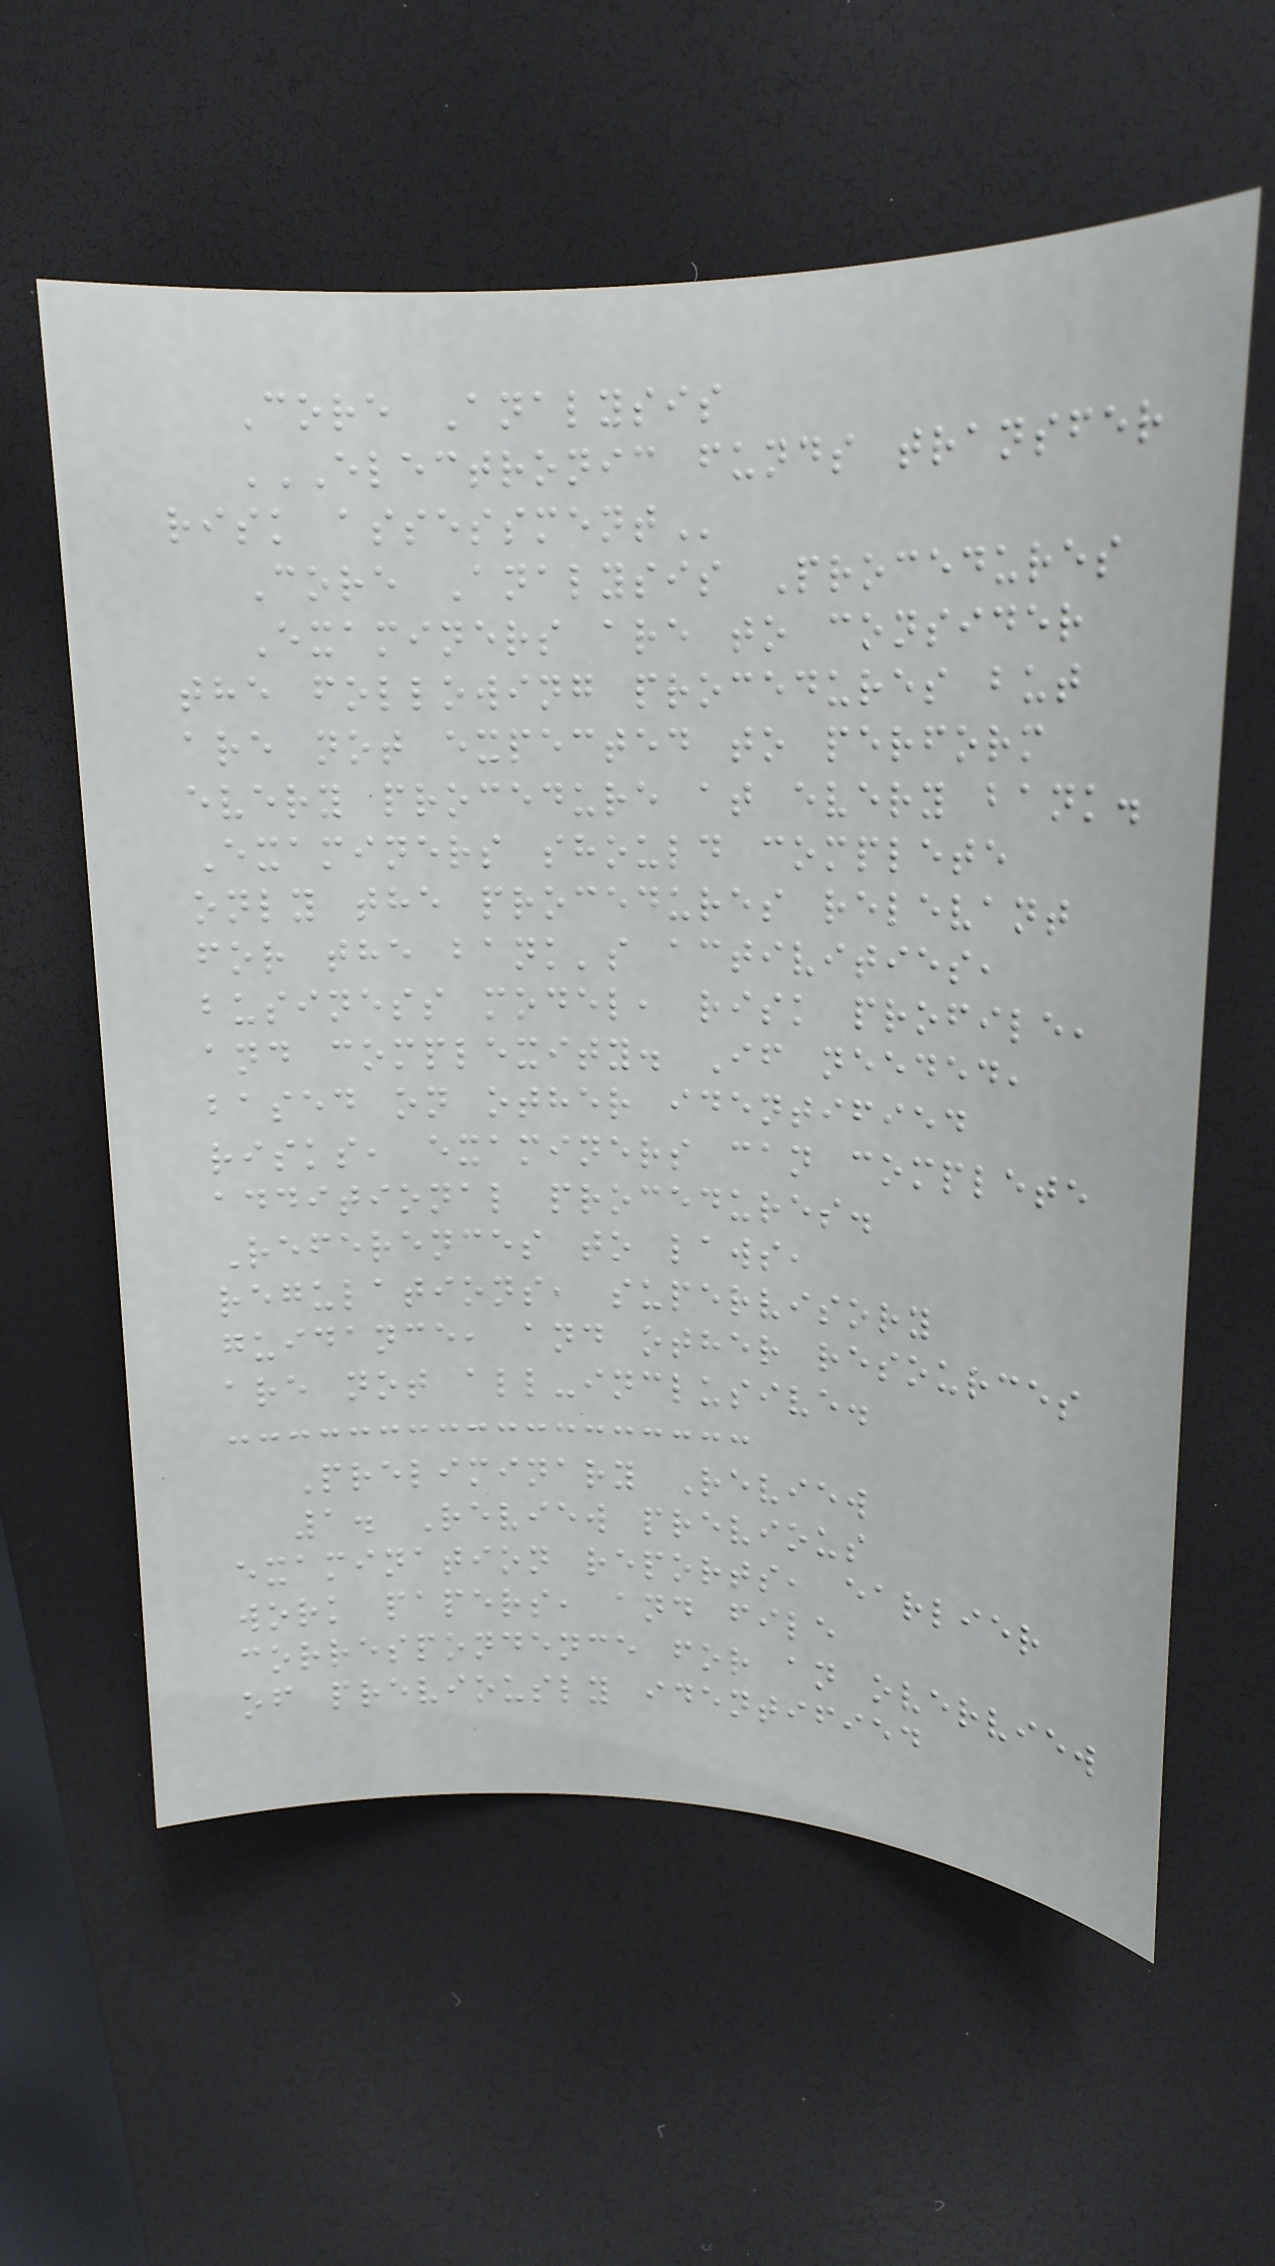Core Analysis
ELECTRONIC FUNDS TRANSFER
RISK ASSESSMENT
Core Analysis Procedures
Examiners are to consider
the following procedures but
are not expected to perform
every procedure at every bank.
Examiners should complete
only the procedures relevant
for the bank's activities,
business model, risk profile,
and complexity. If needed,
based on other identified
risks, examiners can complete
additional procedures.
References to laws,
regulations, supervisory
guidance, and other resources
are not all-inclusive.
Preliminary Review
1. Review previous
examination reports, earlier
work papers, and file
correspondence for an overview
of previously identified
